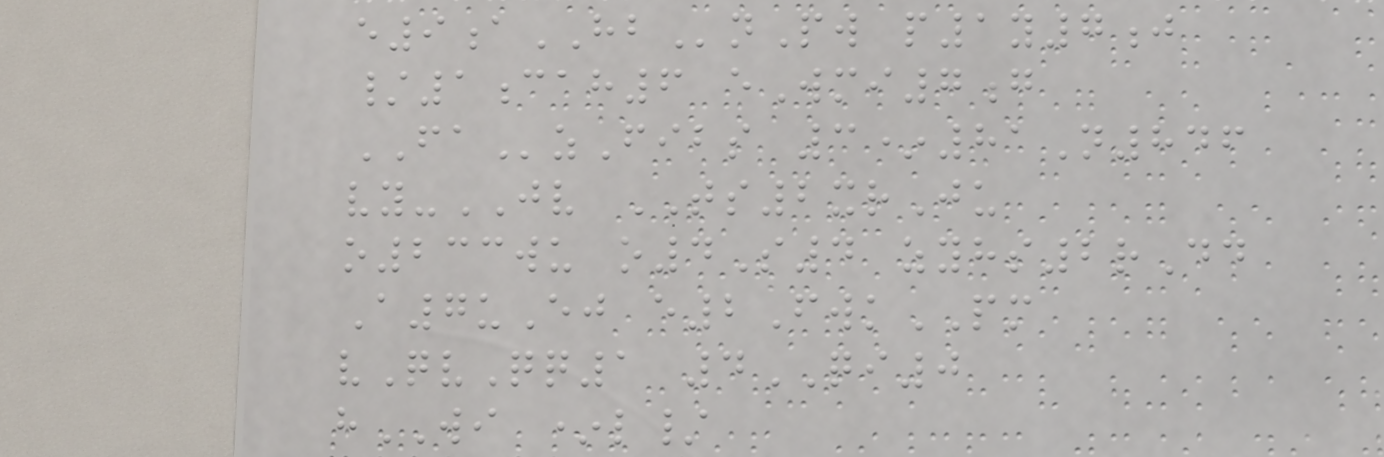e9aHBnPw p1y7j
/1cah6 eWmi7g
FAzFibs 3*81N846
vy-JV TS2xrJu
o233wu o4S4 zyhs2rDd
A7uEj e2FwkPM
vQvQq1 4QI0
hWI *l/
